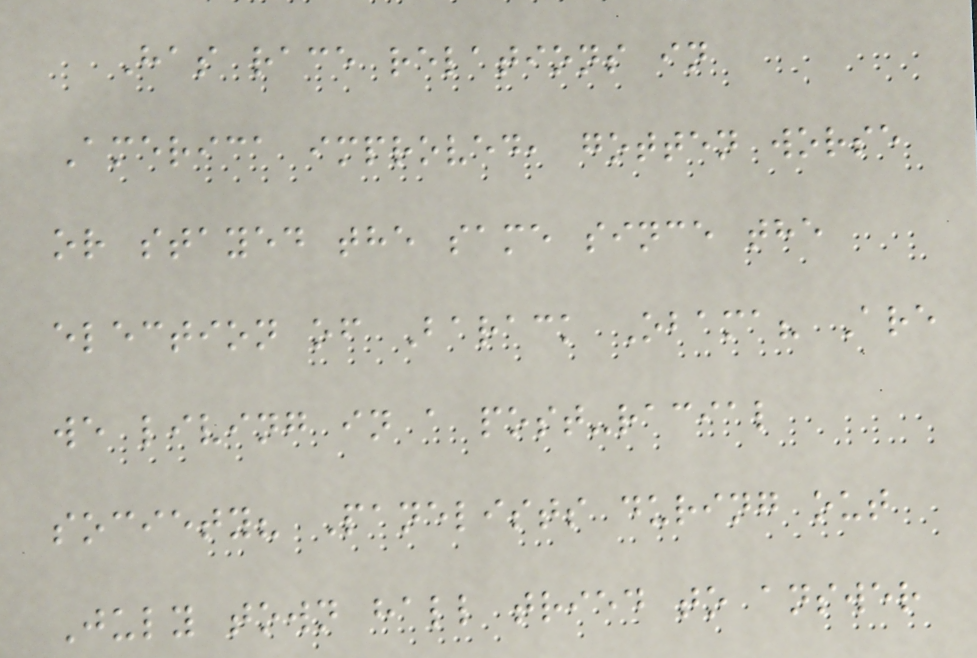Has race relations in
America improved, gotten worse
or stayed the same since the
election of Barack Obama? Are
we living in a post-racial
society? Panelists during out
July town hall tried to answer
